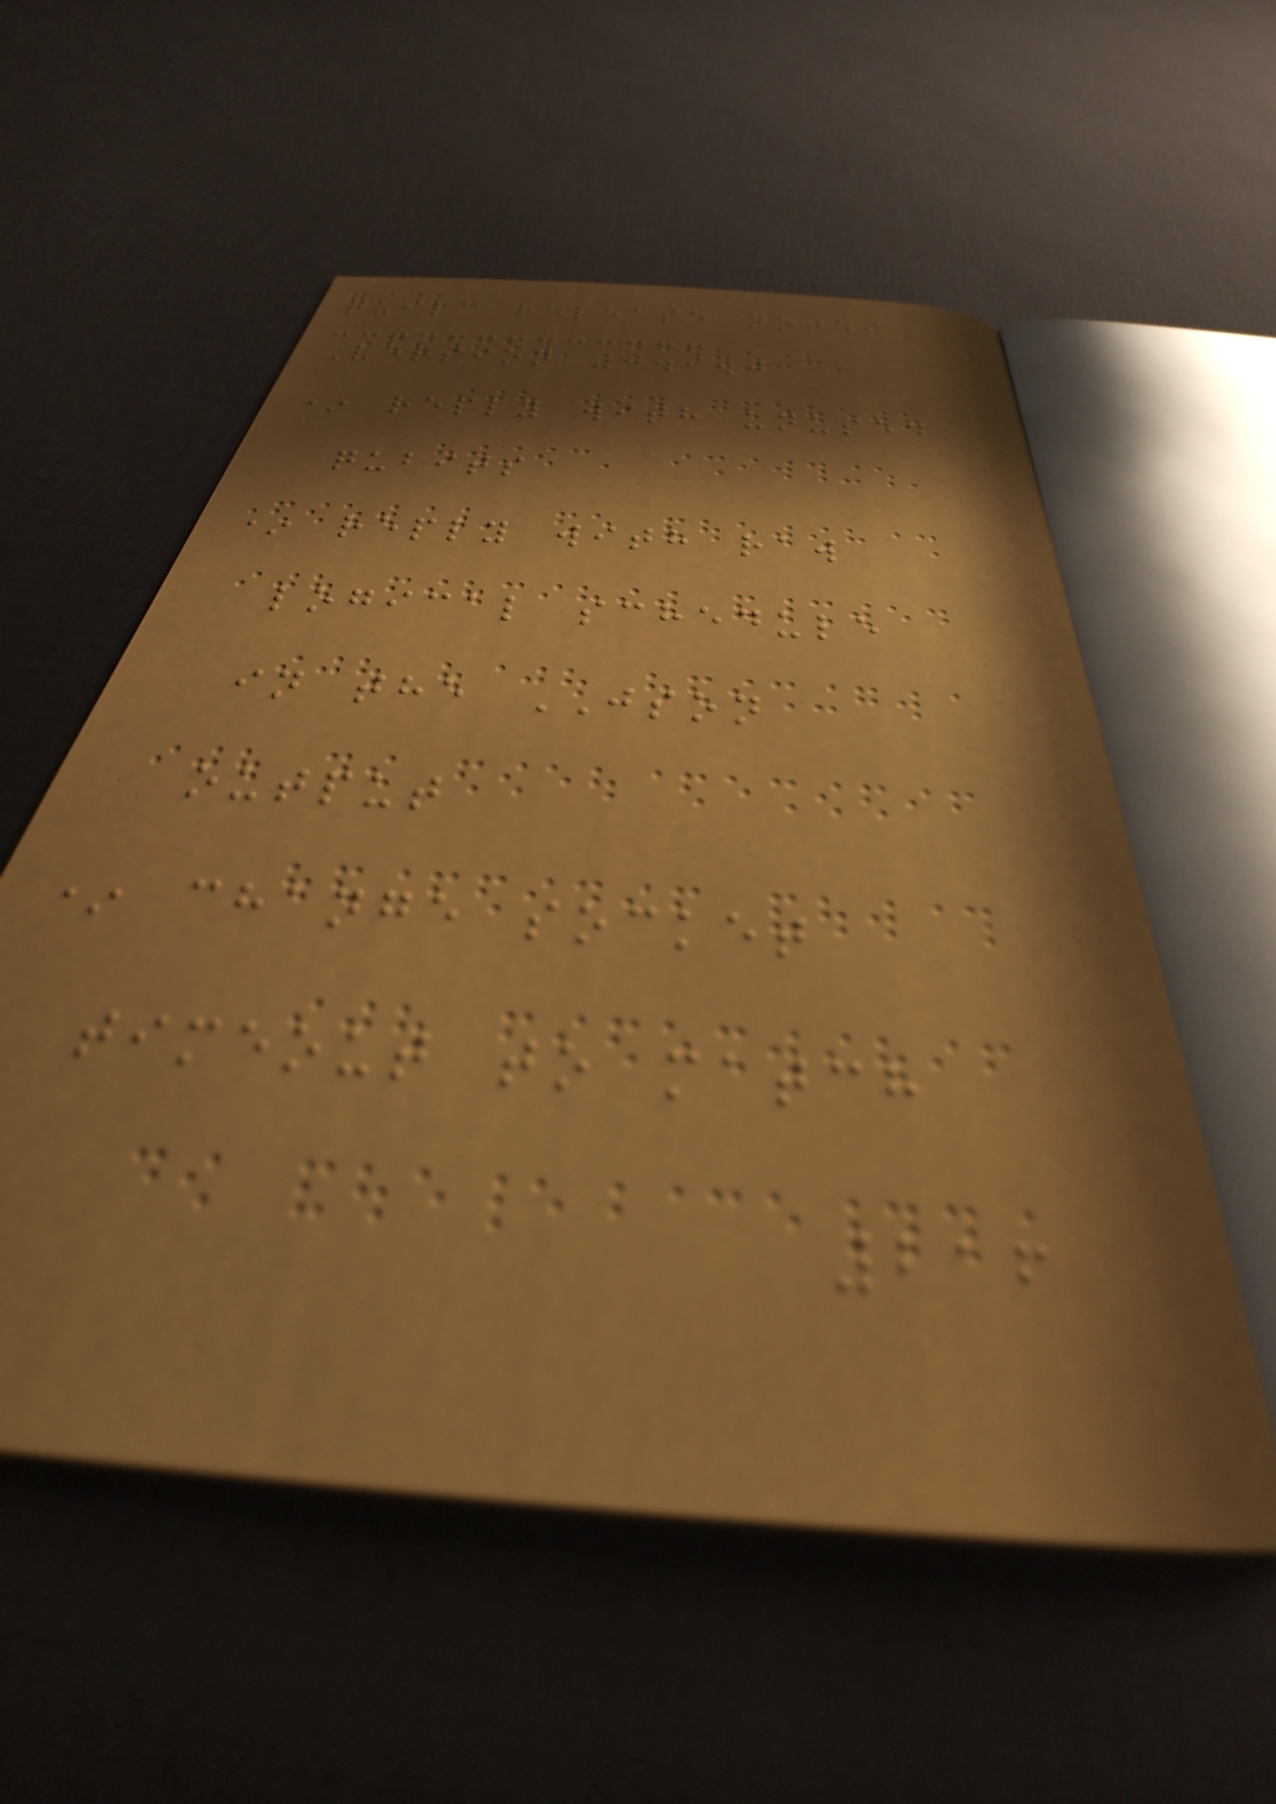quilc release notes
Version 0.9.0
* reply with unused
qubits
* reply with raw
logical schedule
in the JSON
output
* change socket
timeout to match
216
